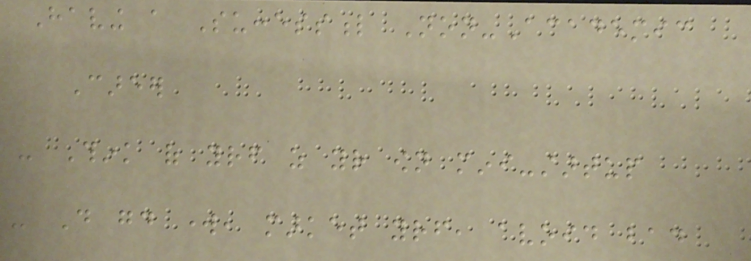Having a Successful Non-Academic
Career
- Think of yourself as your own mini-startup
- Do good work, market yourself, avoid bad
